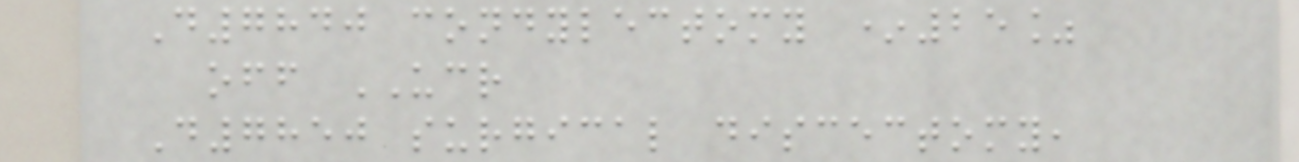D7840 condylectomy *25%
off UCR
D7850 surgical discectomy,
